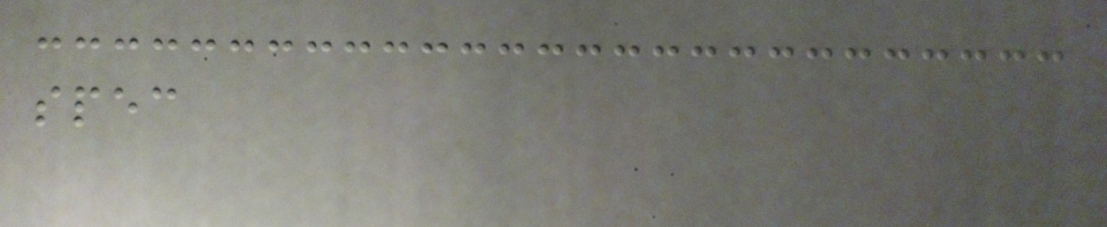spec
